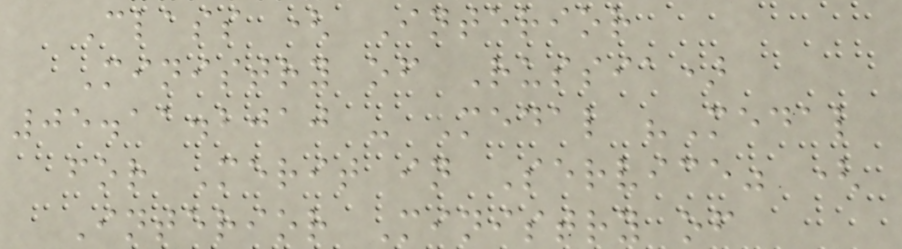Class ( Interior
Ministry of Russia)
05.11.2010 - Medal "Medal
for Merit in Service" (
Interior Ministry of
